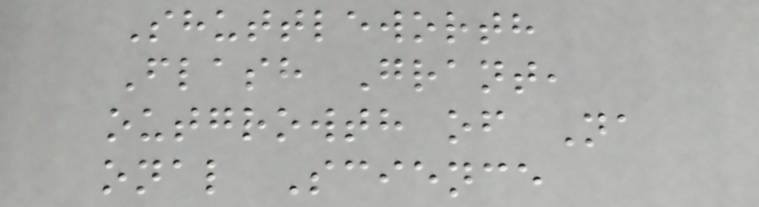Shuttleworth
Flash Grant,
outgrowth of Na
onal Science
